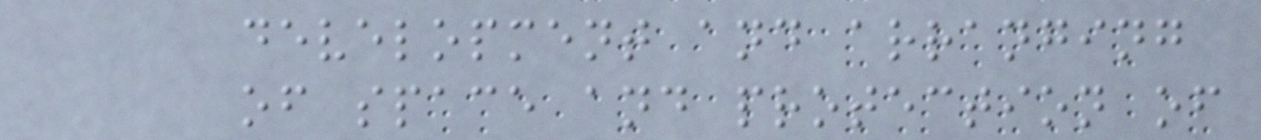development and arranging
of space and protection of
